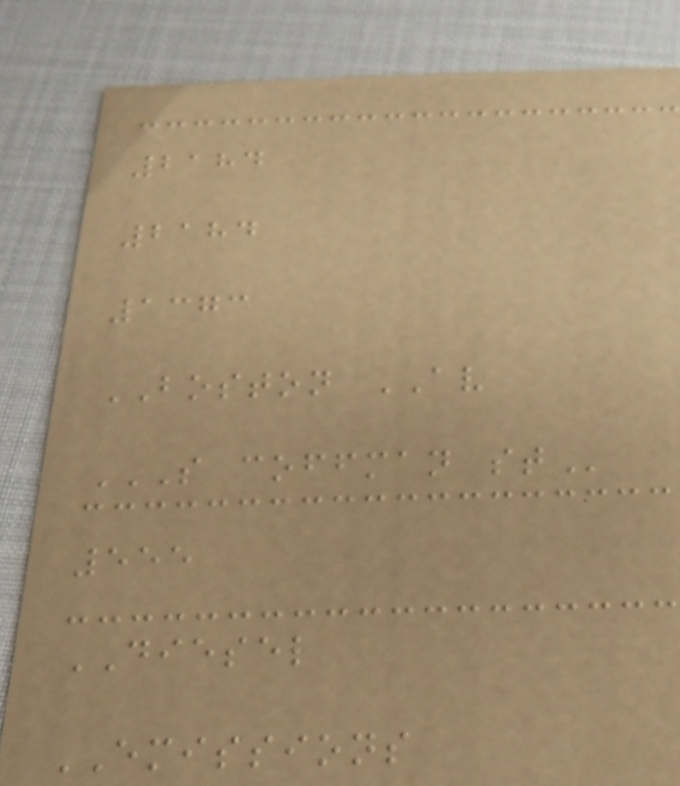2184
2184
1373
BOSTON AV
S COFFMAN ST
555
DIESEL
EMISSIONS
